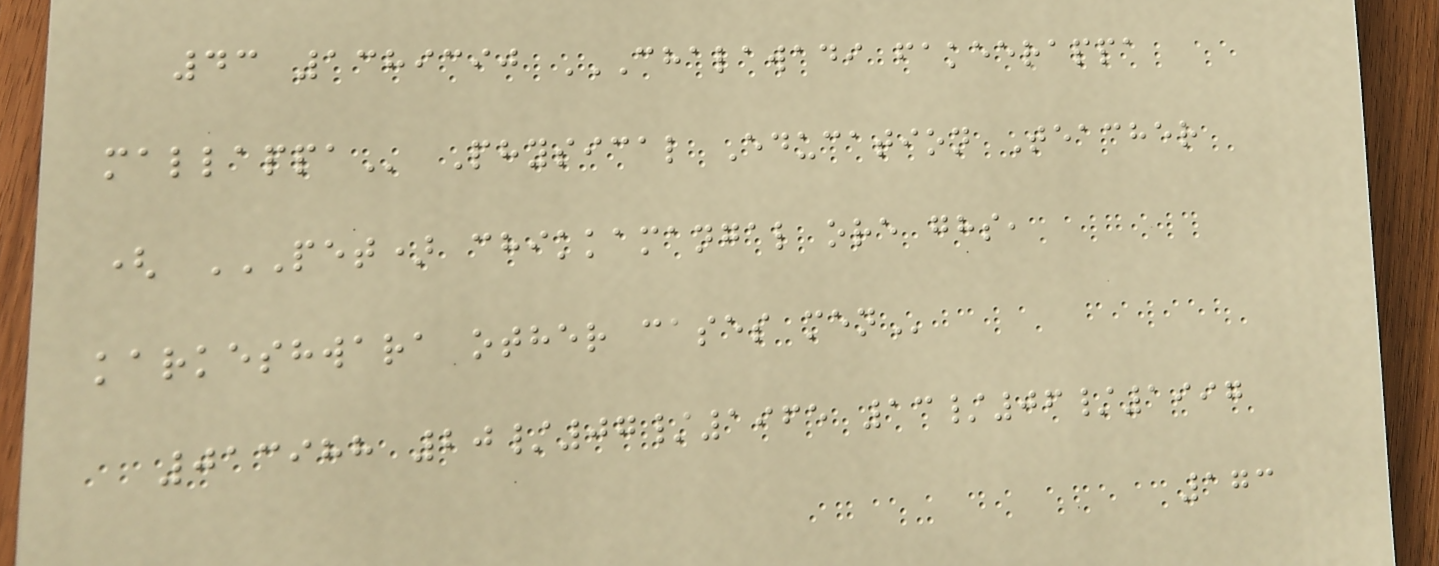43 1389390 CHALAWADI FAKEERAPPA
MALLAPPA Physical Education Teacher
( PET) CHIKKAMANGAL ORE GHS,
KARKESHWARA OTHER CASES MEN
013988 20/07/1965 13/06/1997
173
